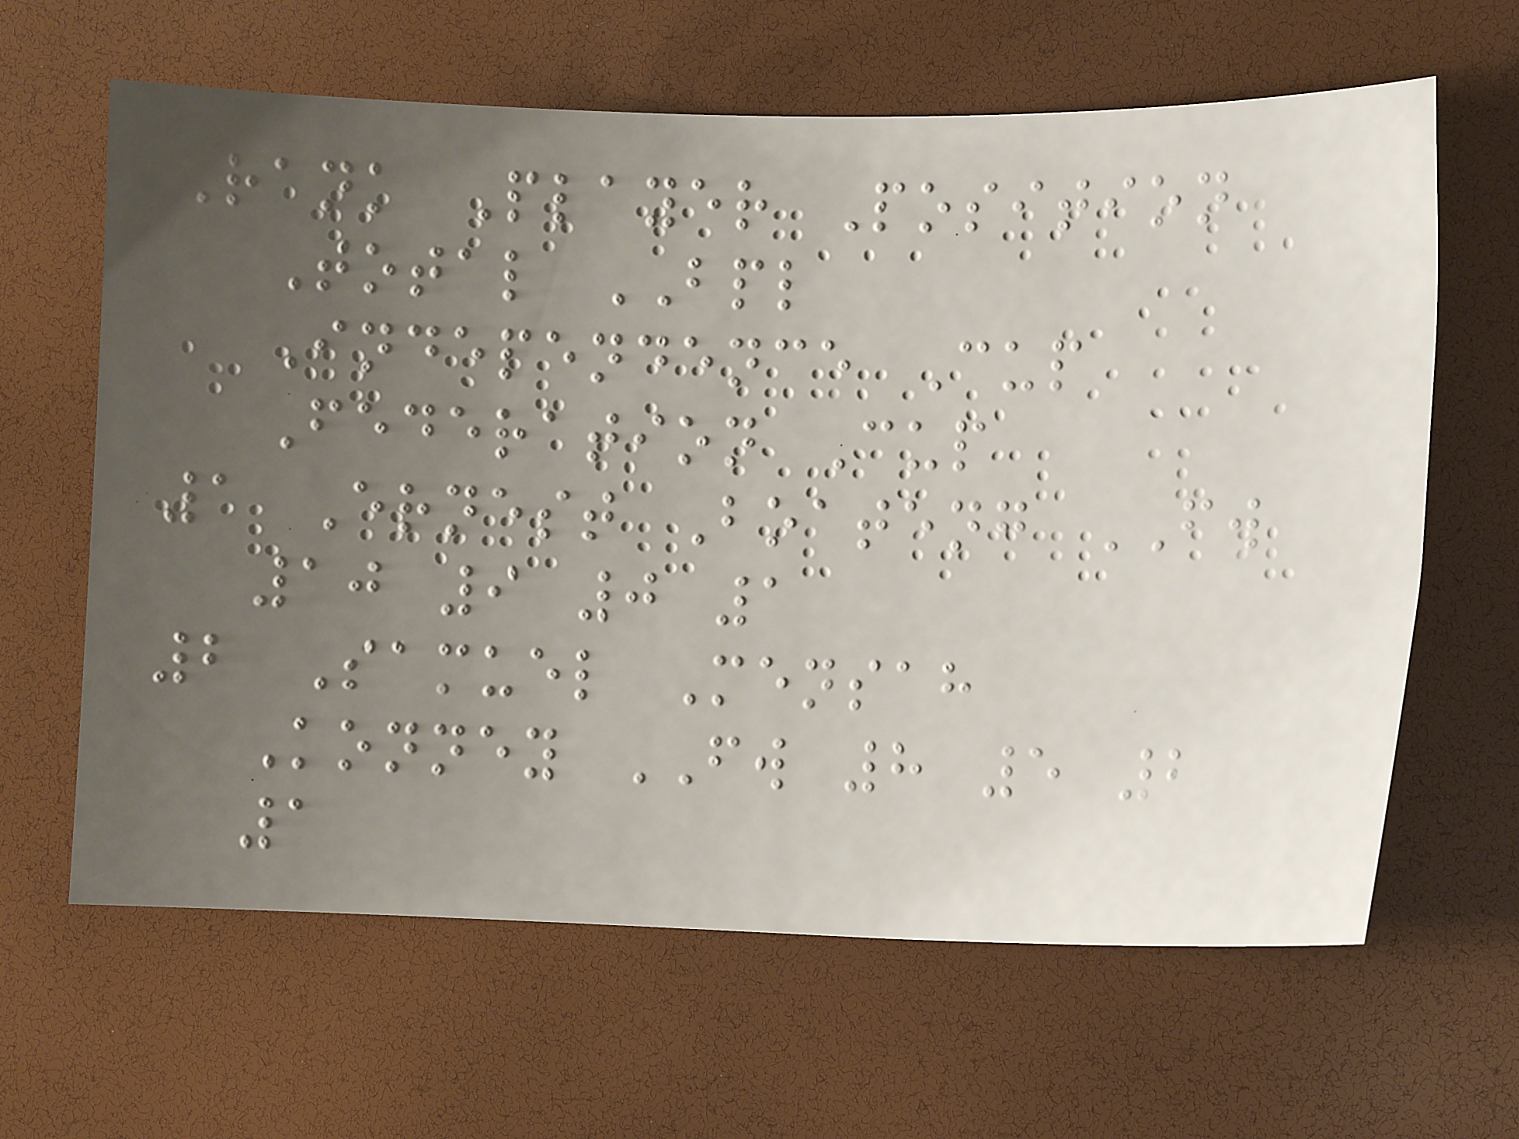Rank Player Position
Total BPL
Independence Cup
Federation Cup
1 Ernest Boateng FW
10 9 0 1
2 Samuel Mensah
Konney FW 8 5 2
1
